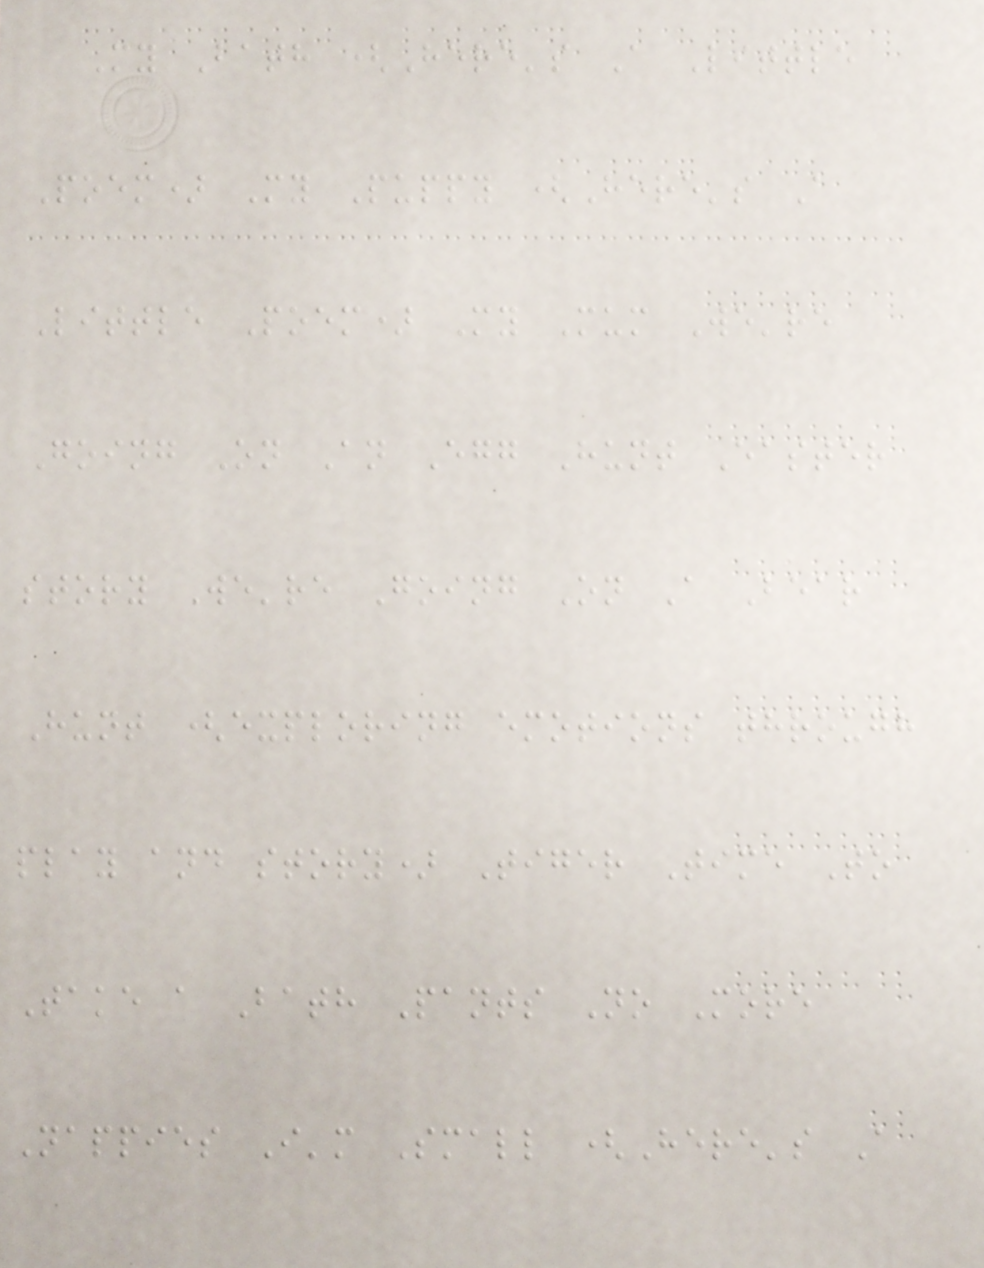My Bath (Here's A Little
Poem) My Puppy (Here's A
Little Poem) My Mum We're
Going On An Egg Hunt Easter
story We're Going On A Bear
Hunt (exploring emotions through
play and story) Tiger Time To
Take a Bath Pants No More
Nappies I'm Small (Here's A
